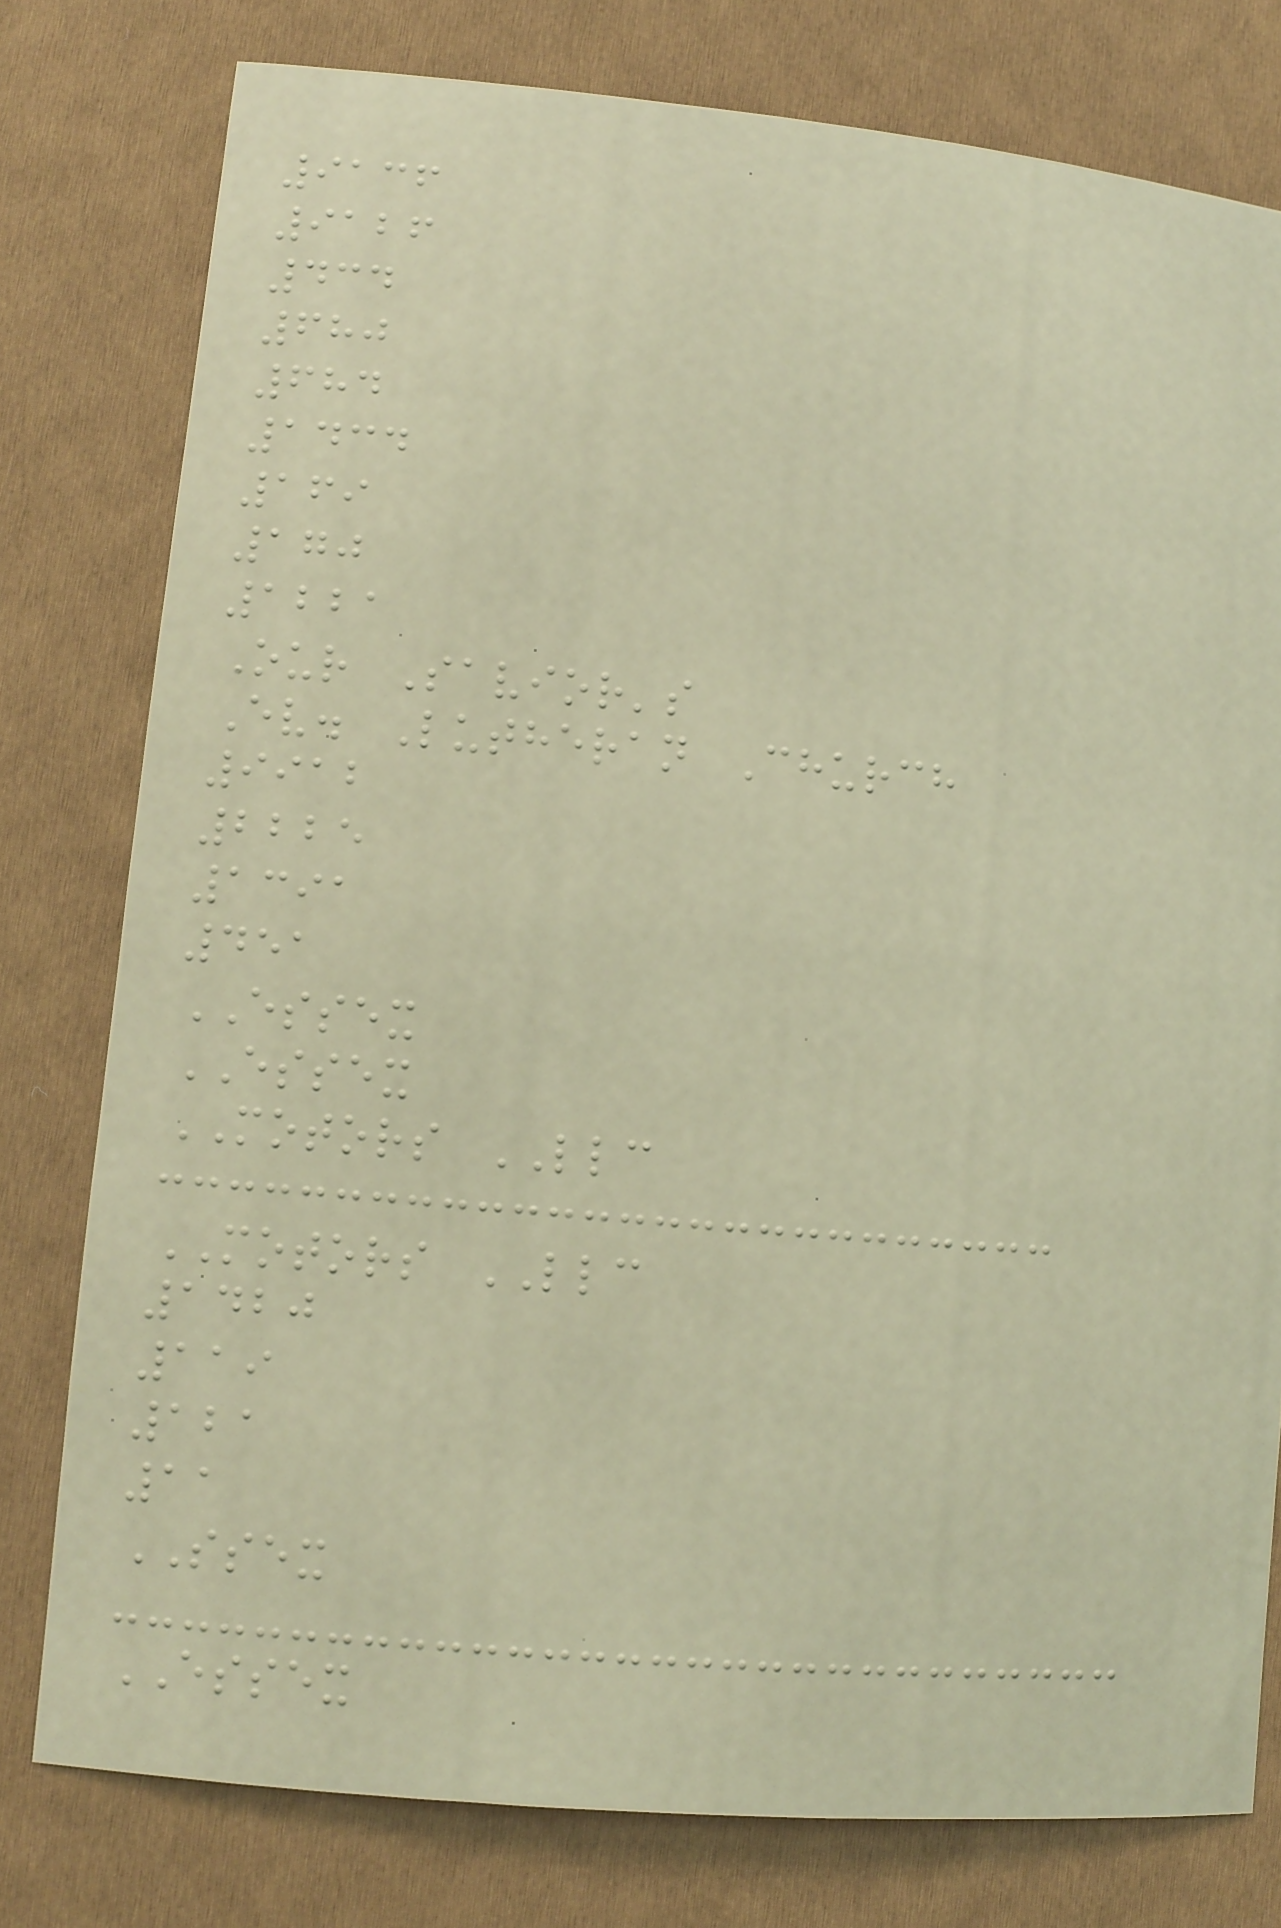9136
9126
434
680
684
1434
169
170
1221
Our Savior's
Ev. Lutheran Church
9912
2225
1391
451
ESSEX
ESSEX
MOTORS LLC
MOTORS LLC
1420
119
121
11
SSEX
ESSEX
